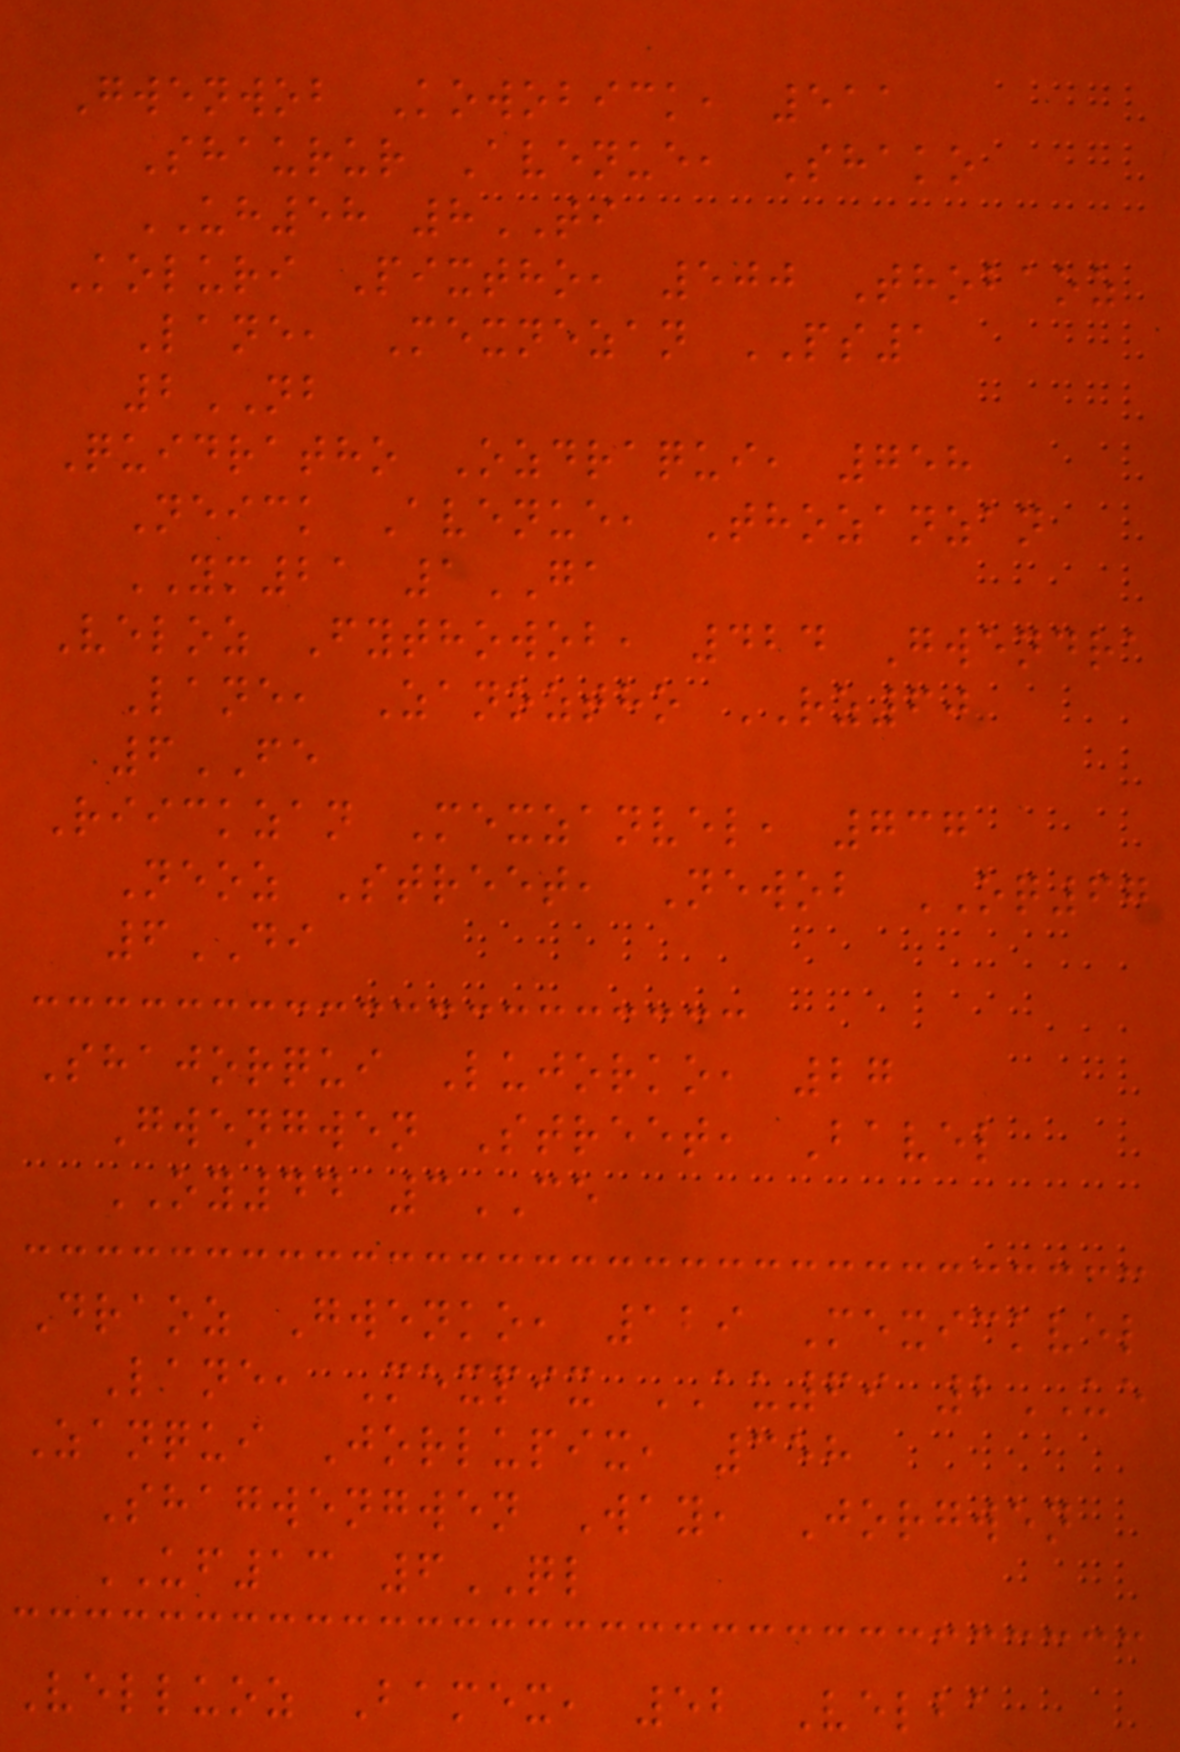Gwenwob Kowobick, 511
Shaurur Avenue, Shako
UH58 8TI
Koluri Pixtho, 500 Thobaoz
Lane, Mexnezan PS1
2NB
Quidratho Ozdraqui, 758
Neick Avenue, Thozanzan
YM21 1GA
Veloz Fythowob, 424 Gwendra
Lane, Zanoztho RZ60
6FE
Riickzan Mexzanvel, 737
Neoz Street, Newob OQ67
6DI
Shajorqui Lujorko, 27
Gwengwen Street, Bavel
OY44 3CE
Draoz Gwenko, 129 Mexickvel
Lane, Mexpix AU69 2UE
Zanqui Jorlupix, 358
Shagwengwen Way, Jorgwen
UF13 6QL
Velluoz Bamex, 52 Velba
